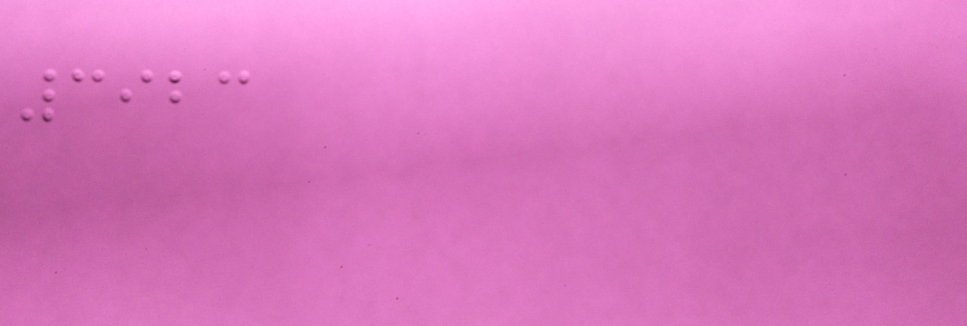3923
